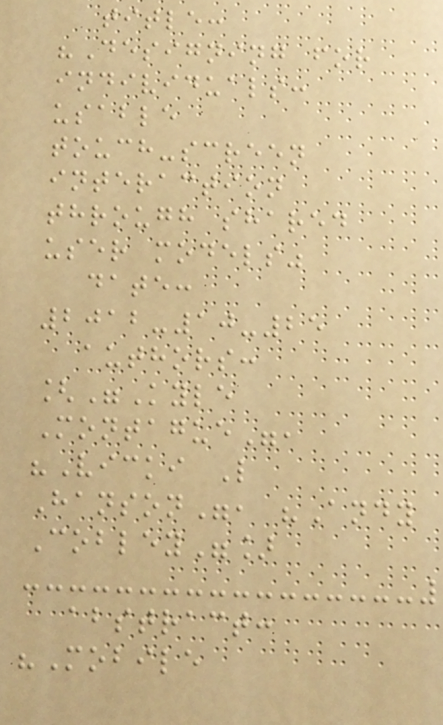title:
"Designing for
individuals:
usable
touch-screen
interaction
through shared
user models"
date:
2012-10-25
authors:
["Kyle
Montague",
"Vicki L
Hanson", "Andy
Cobley"]
abstract:
"Mobile
